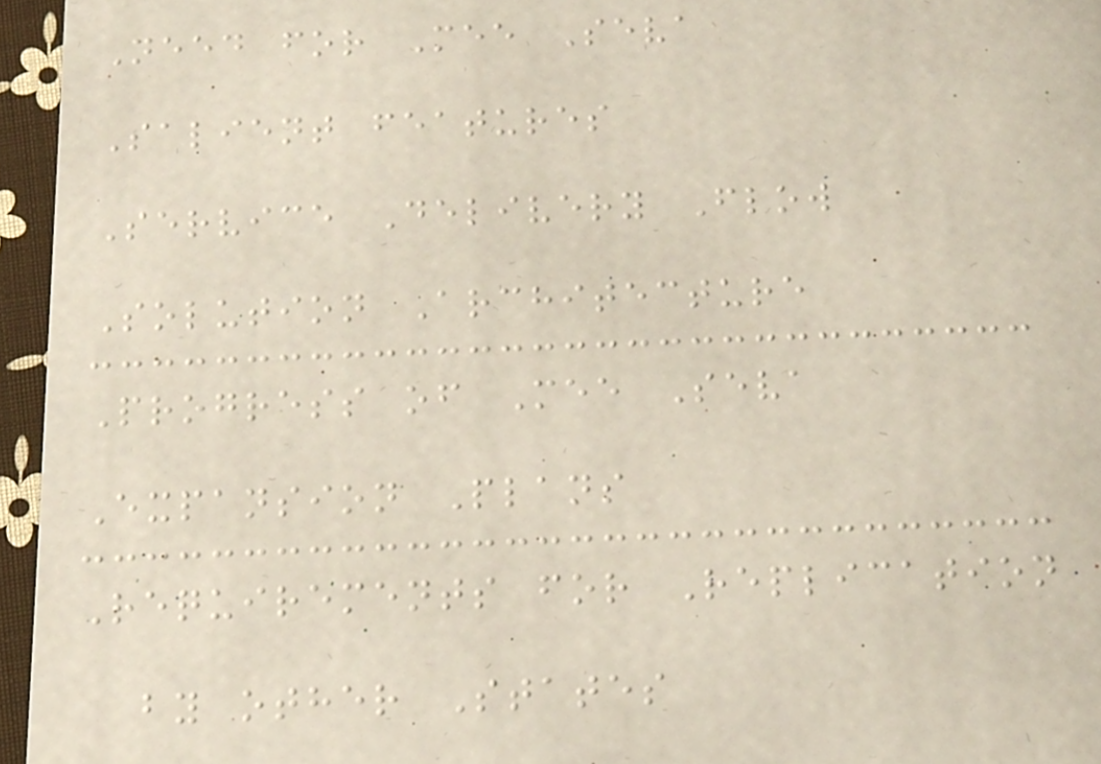Need for Mee Seva
Salient features
Service Delivery Flow
Solution Architecture
Progress of Mee Seva
Expansion Plans
Requirements for Replication
by other States
